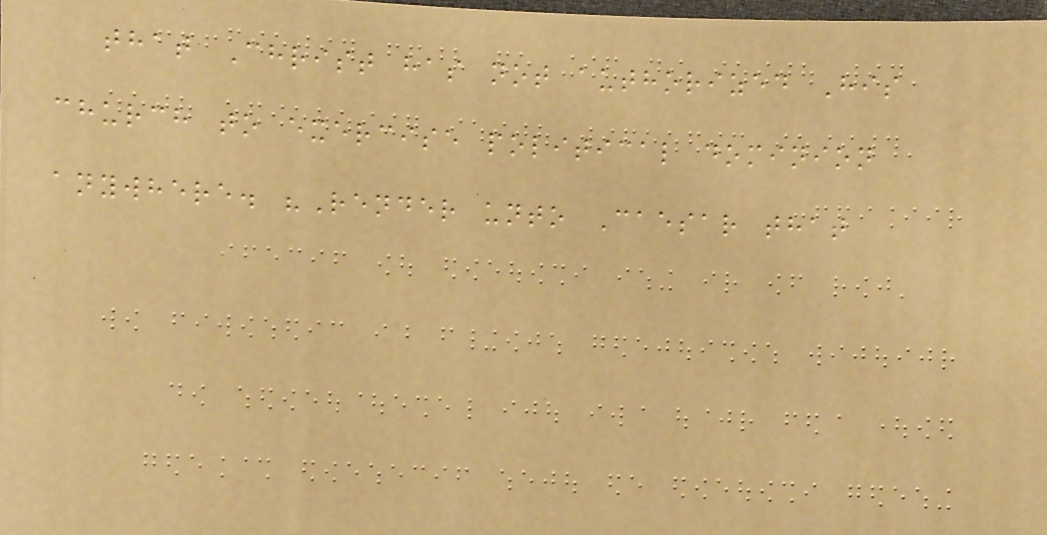that Christ has not authorized His
church to exercise political dominion
anywhere. "Render unto Caesar that
